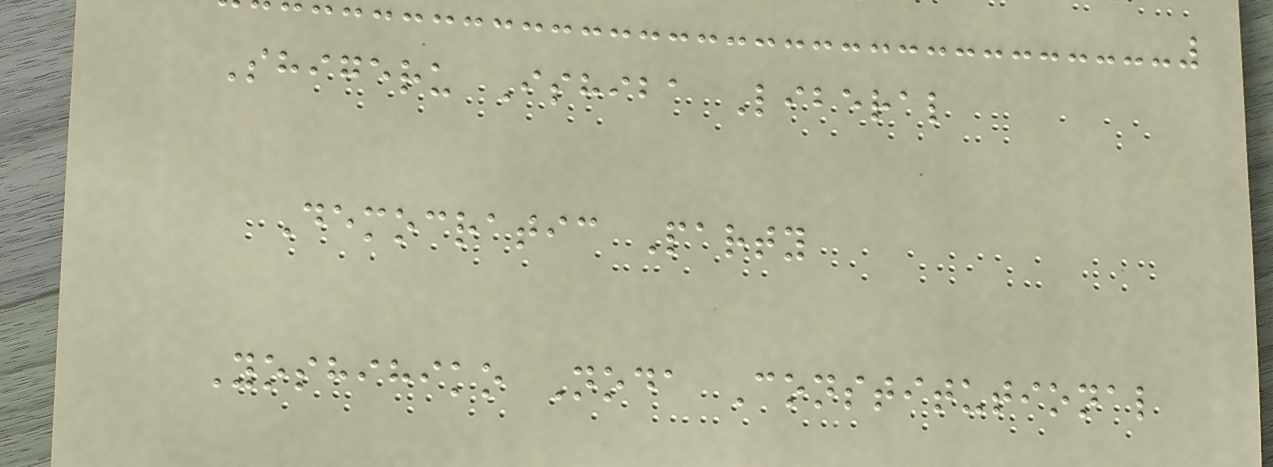Shigeru Ishiba Liberal
Democratic Party
Yoshihiko Noda Constitutional
